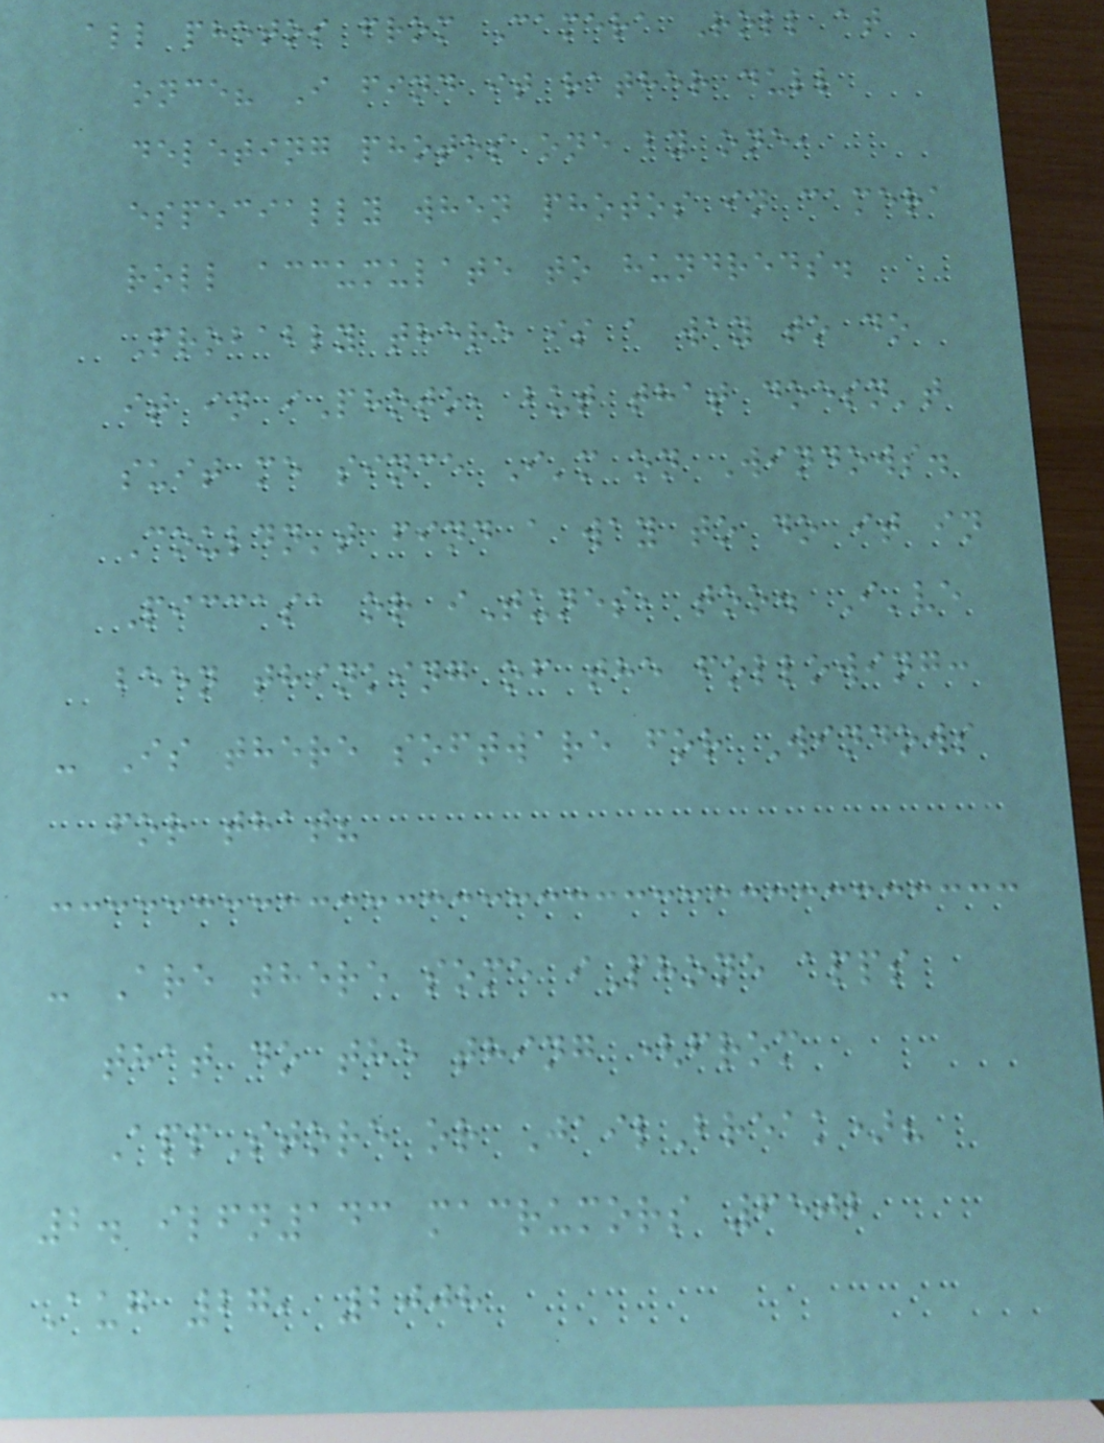all photos from Camera Roll at
once? I find it rather dull
deleting photos one by one,
especially when photos in camera
roll accumulate to hundreds.
Probably there is a way to do
it in iPhoto, but that doesn't
suit me since I'm on Windows.
Couldn't find a way to do it in
Piccasa or iTunes, too. I've
been thinking of the following:
- Is there software for Windows
for that?
- Are there some iPhone apps
that do the thing (from
AppStore or JailBreak)?
2. ilfn143 macrumors 6502
Aug 27, 2008
